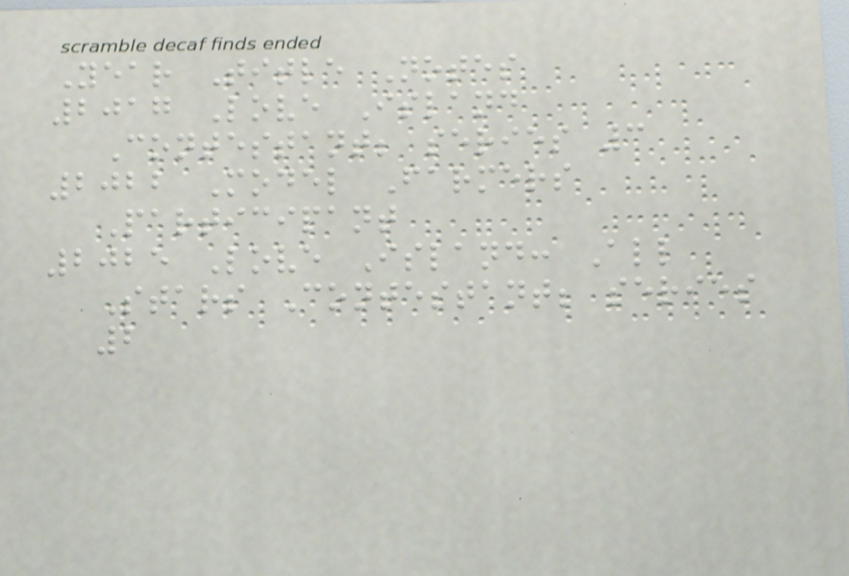Year Title Notes
2017 Love Island
Contestant; series 3
2022 Model Farmers
Participant
2025 Love Island: All
Stars Contestant; series
2
